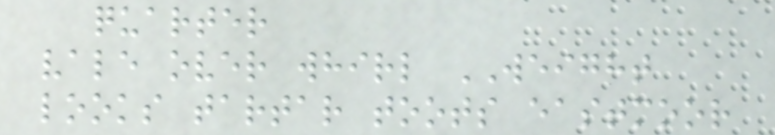quarter
vale over whirl WEIGHT
looks tartar toots eastmoor
